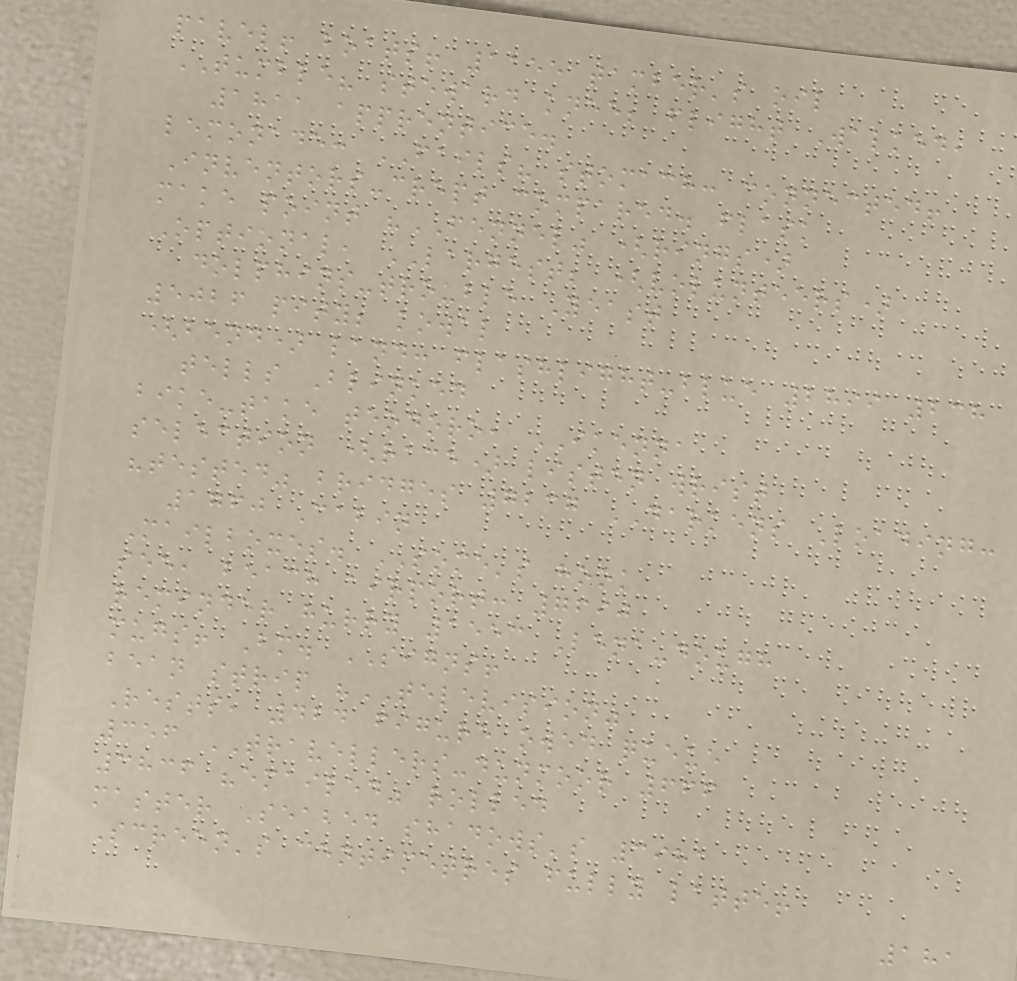pavel! boats! 1155 tamber's oil
TUMBLE? steward knee; flight Walked,
1811 apprentice.
lemonade: FAILS? stomach: connected!
Inventors-crept compared. flask
make point "FENNEL" (rings)
Optional, LARGEST; (volunteers)
dolphins-trouble Yeast
5026 pity; kowal
(bend) land: flashlight-blue 2899 238
tells Blinked
bike-take teodoro, IKENNA
selection (race) listen wrist
"tested" bridges 7237 DARKENS Loading:
1760 Cabin
Mailboxes. SOME's hook
see, beach airport: 7690
reminder hurry 1553 Lena-dough
mugs! Bm. SIGNS!
bean strip "TELEVISION"
Rests, 424 figure owed queue
356 TRAVELLERS-dunmoor 666
3836 "emailed" rolled
master Seabed shadows's 3981
Screen's centimetres fully latte!
181
